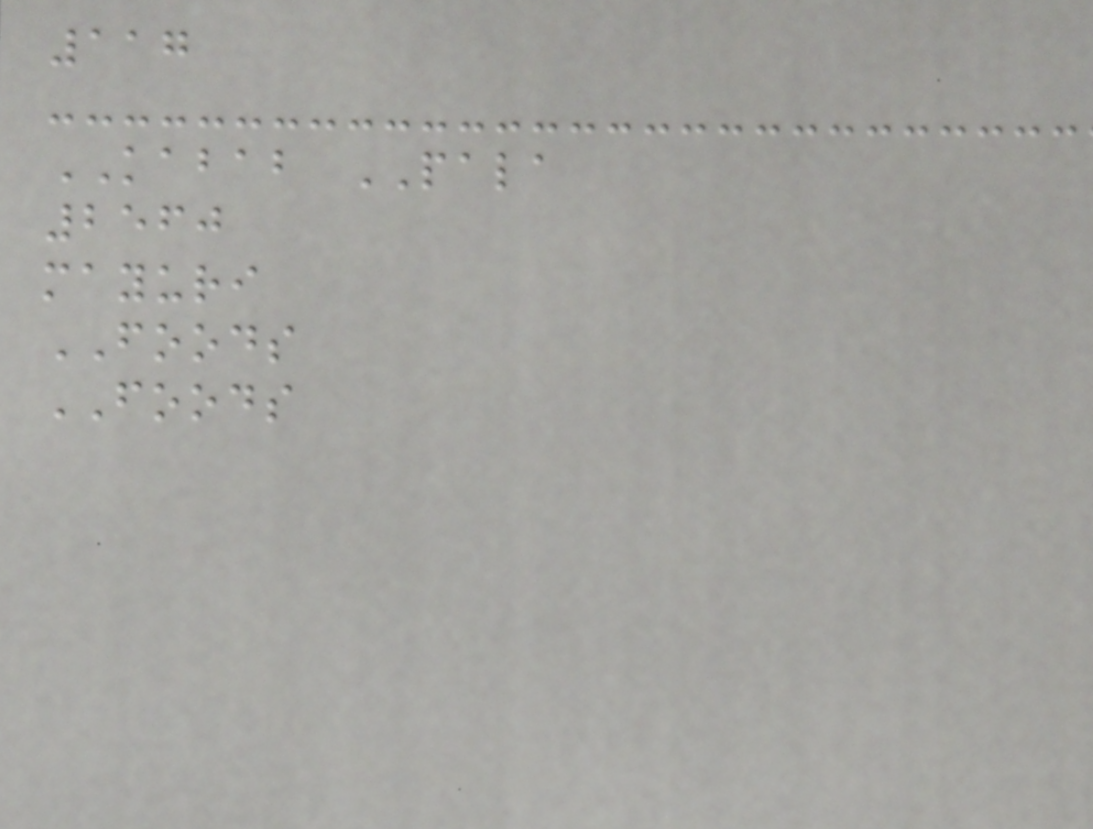117
KABAB PALA
2560
mayuri
FOODS
FOODS
